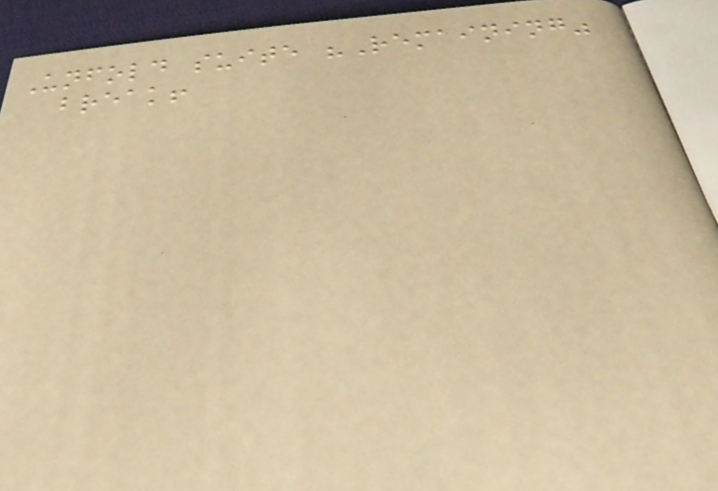Unfold suite "Remaining"
break!
